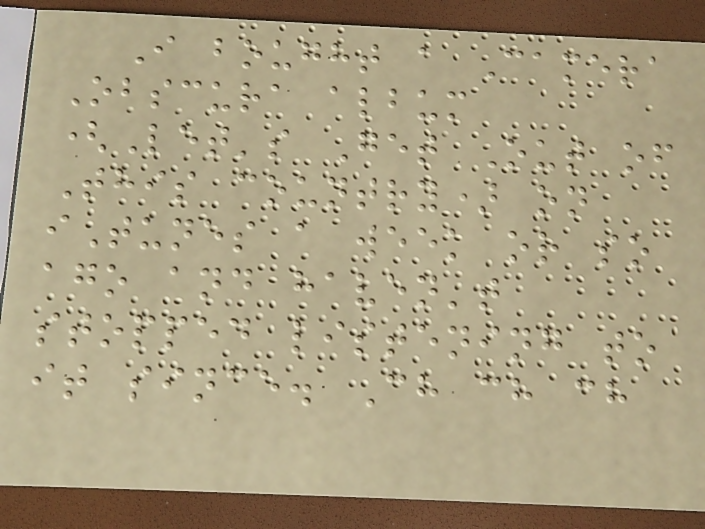I bought a Camera
Obscura album
(Let's Get Out of
This country) on
iTunes a week or so
ago and haven't
stopped listening to
it since. Ch ch ch
